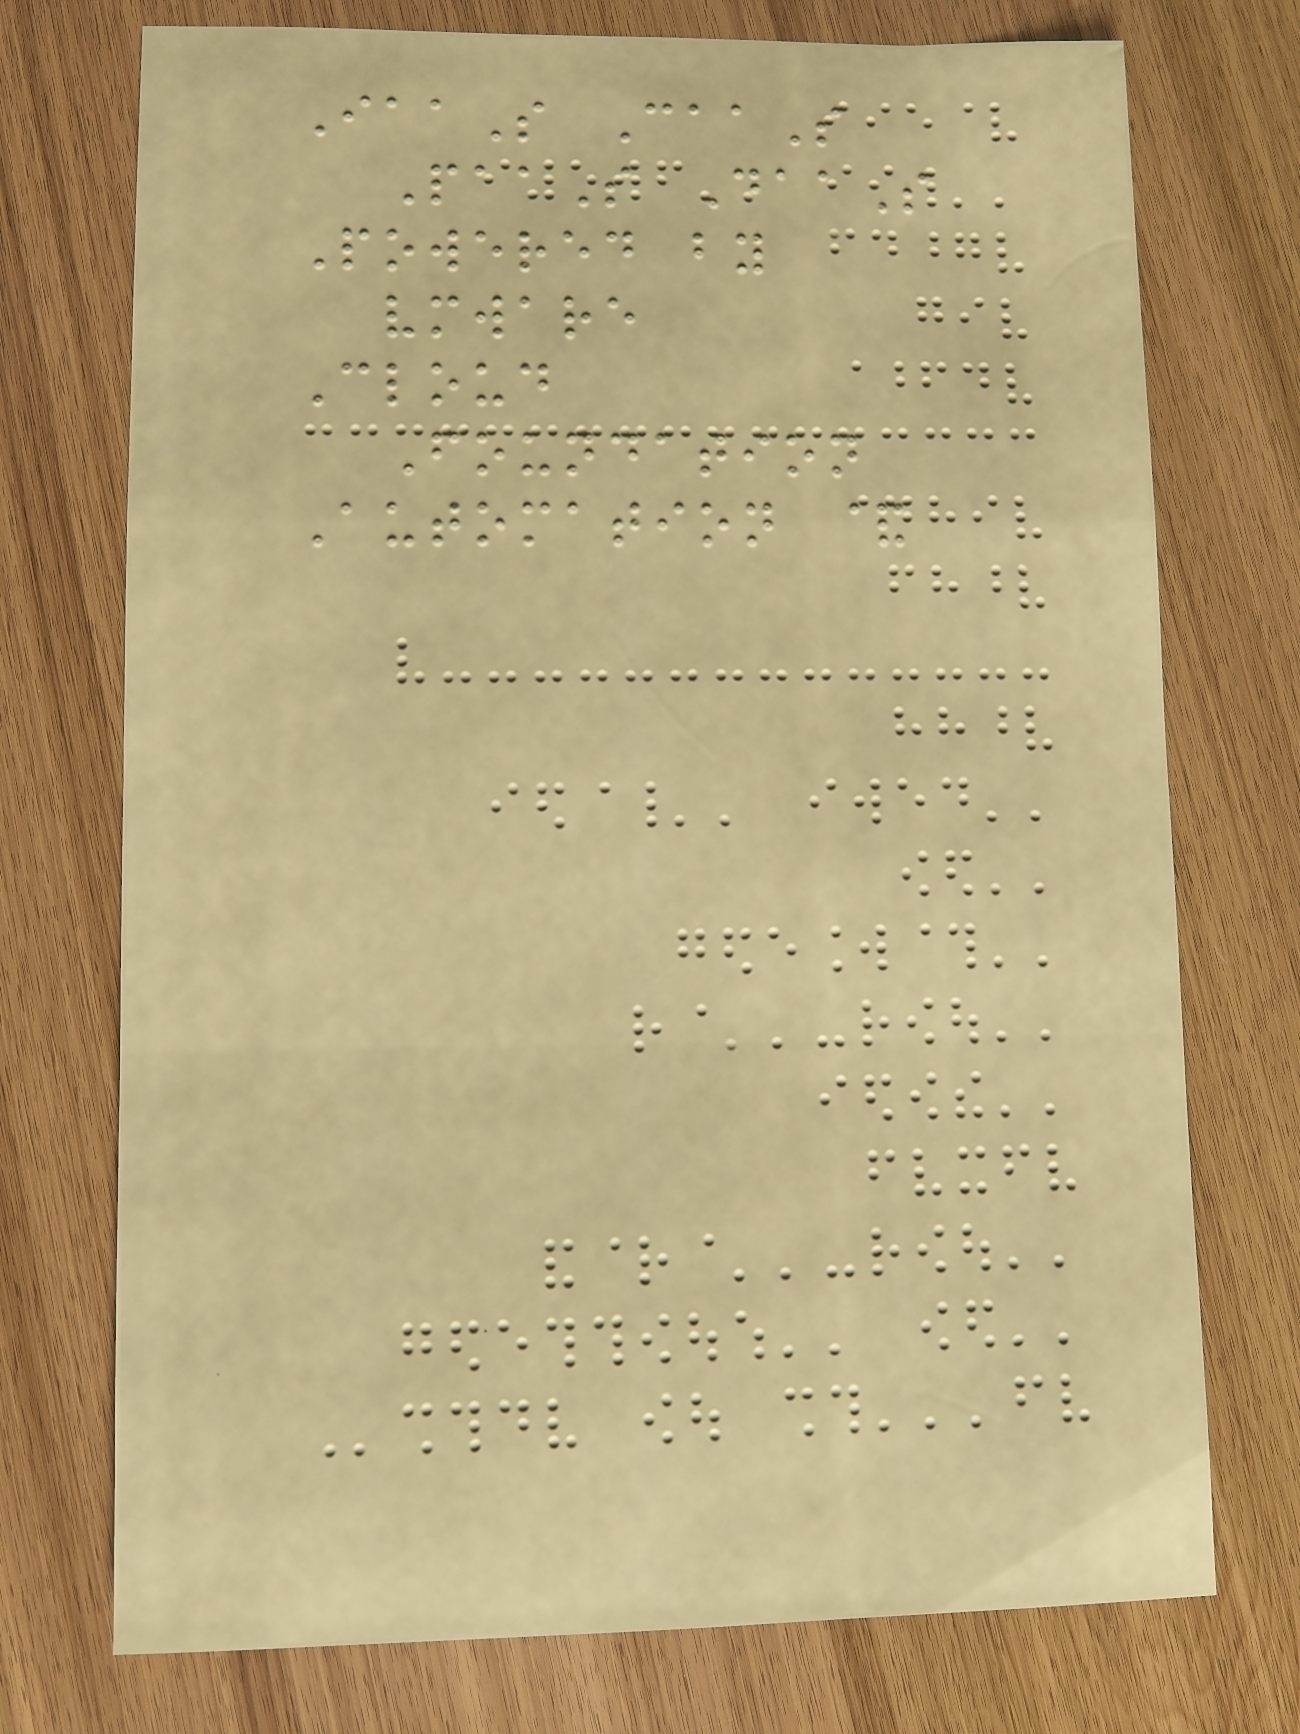IaaS CaaS
PaaS DaaS
Powered by
vmware
Cloud
Foundation
Automation &
